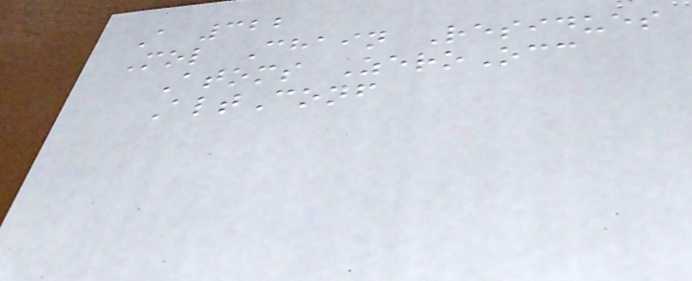A 322
Mol Chain Residues
Atoms ZeroOcc
AltConf
